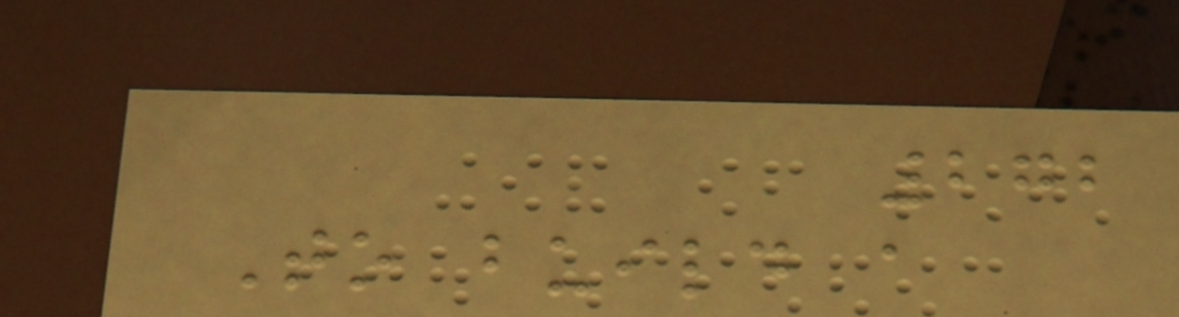272
To build a
